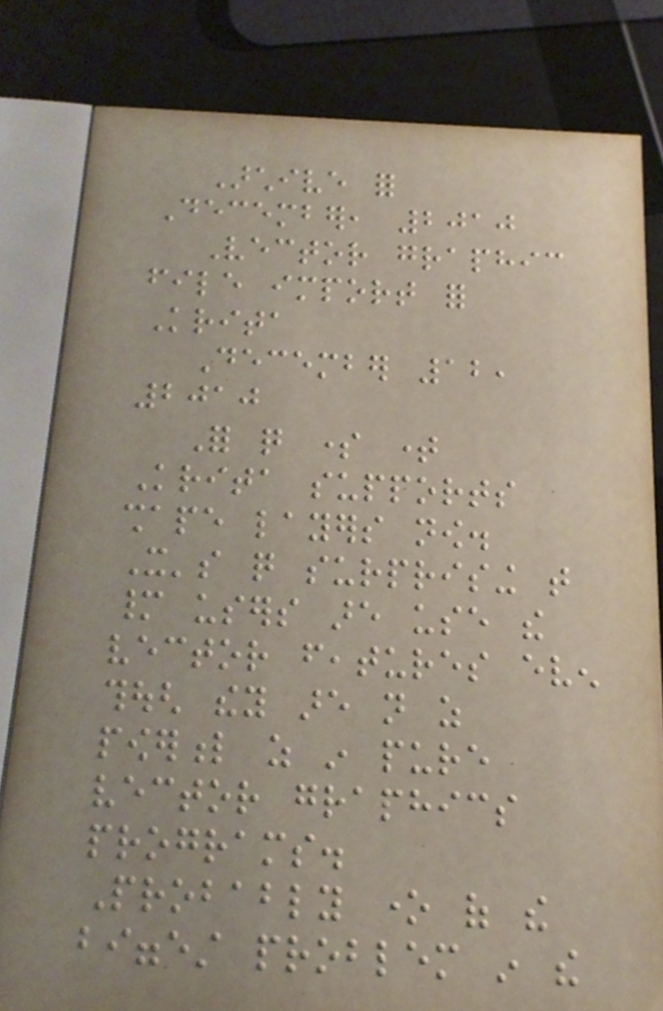Archive for
December, 2010
Vector graphic
file import for
Krita
December 12,
2010
For quite some time
Krita supports
shape layers now.
It's quite surprising that
many users are use the
vector features even
though they are not as
powerful as in pure
vector graphics
programs.
Probably one of the
biggest problem in the
